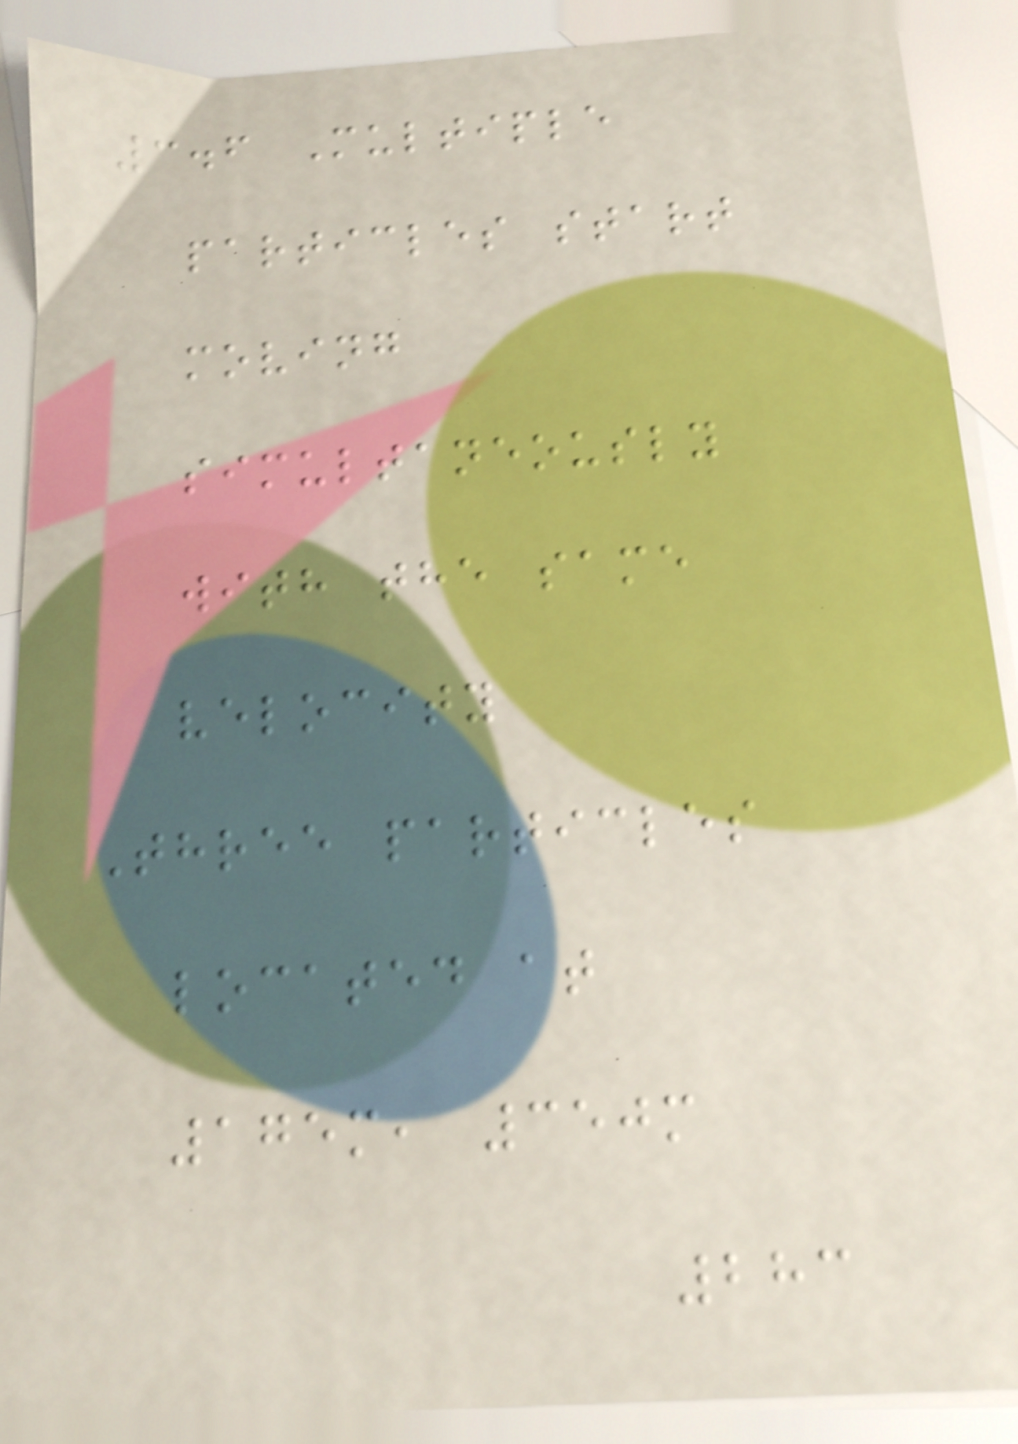3.6 Multiple
particles start
moving
simultaneously
with the same
velocity
Three particles
located at
175m, 350m
283
